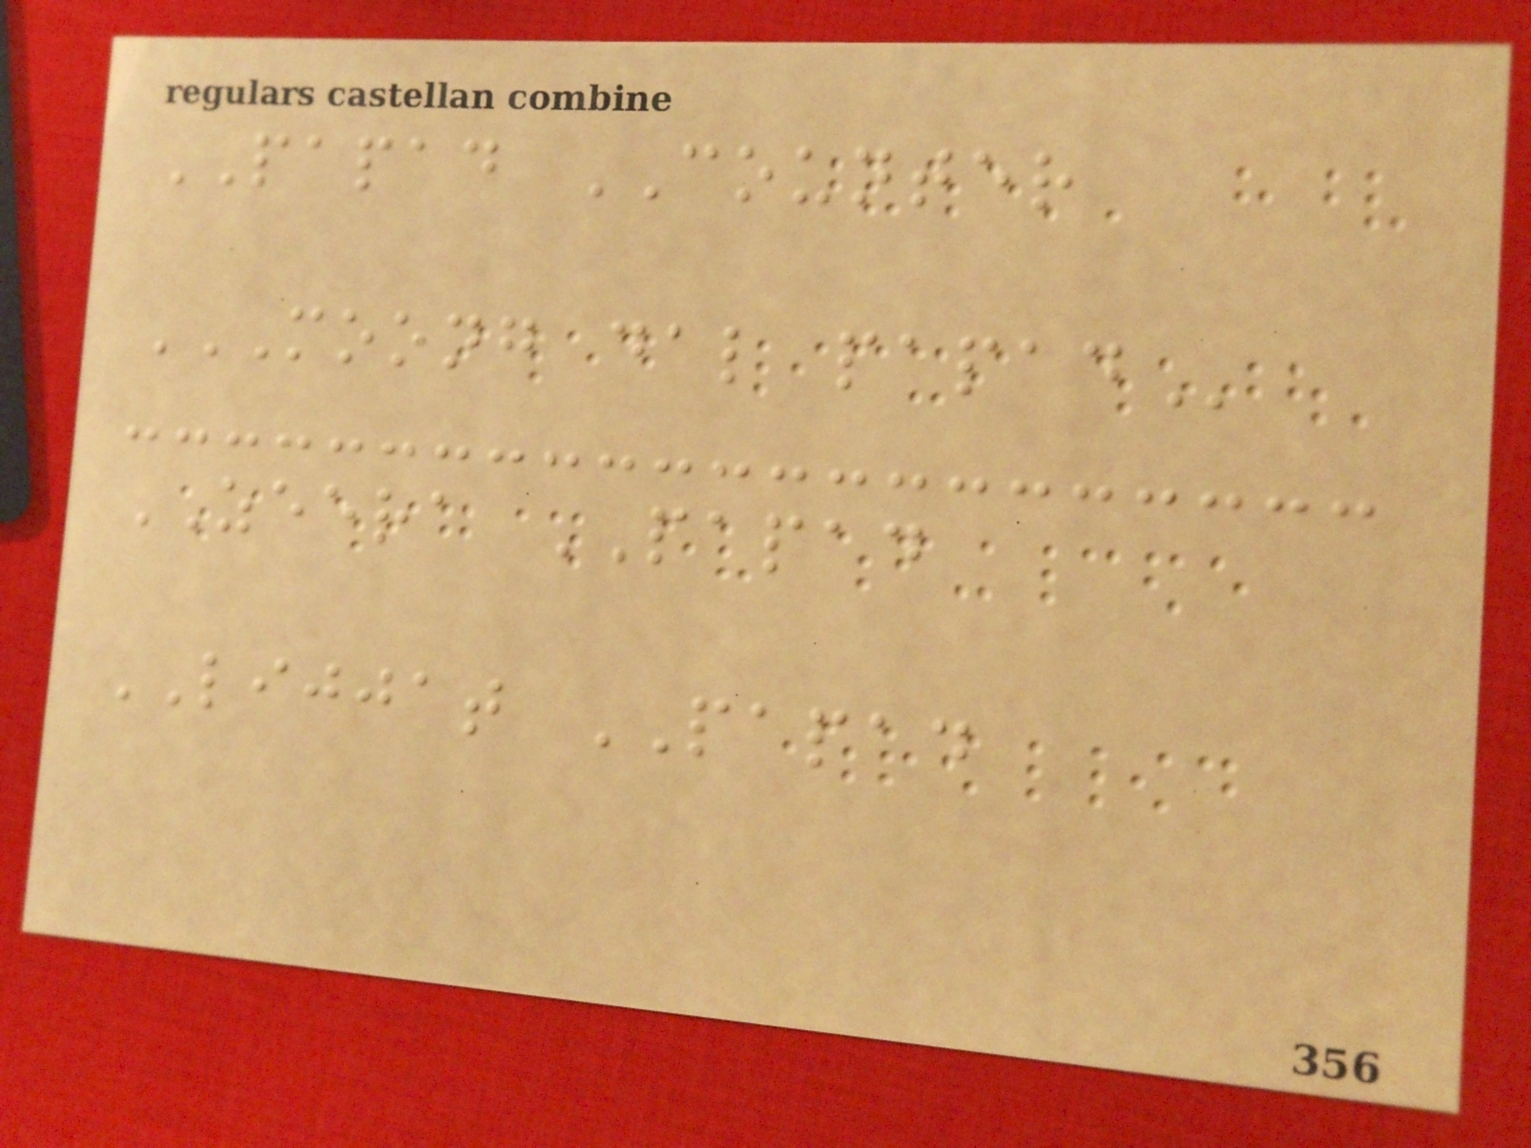PAPAD COUNTER
MOONG DAL PAPAD
ZEERA PAPAD
LIJJAT PAPAD
